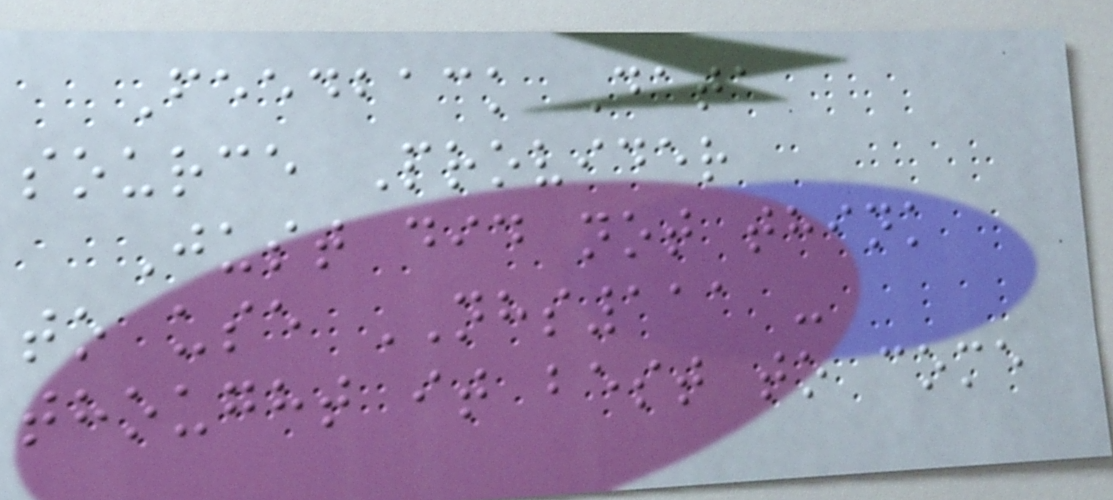Feedback Data
source Provider
Just did not think
to use NHS111 -
thought it best to come
